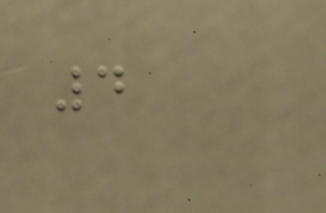4
